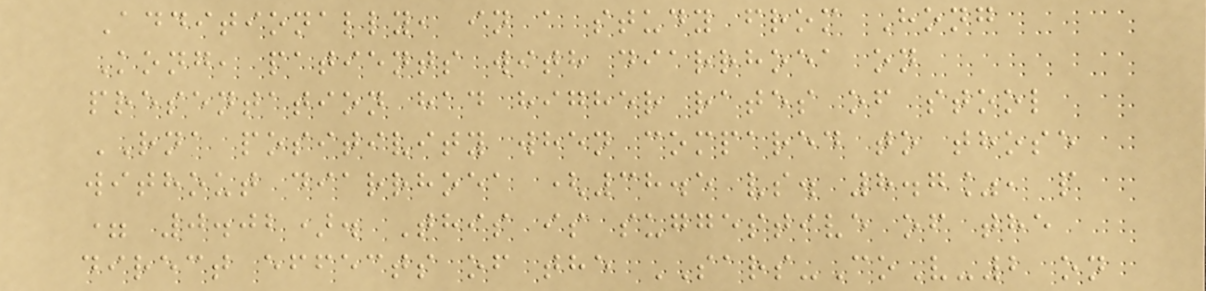Additionally, in a study from Hong
Kong, patients with diarrhoea on
presentation had higher rates of stool
RNA positivity when compared to those
without diarrhoea (38.5 vs. 8.7%, p
= 0.02). This is suggestive of the
direct effects of the SARS-CoV-2 on
